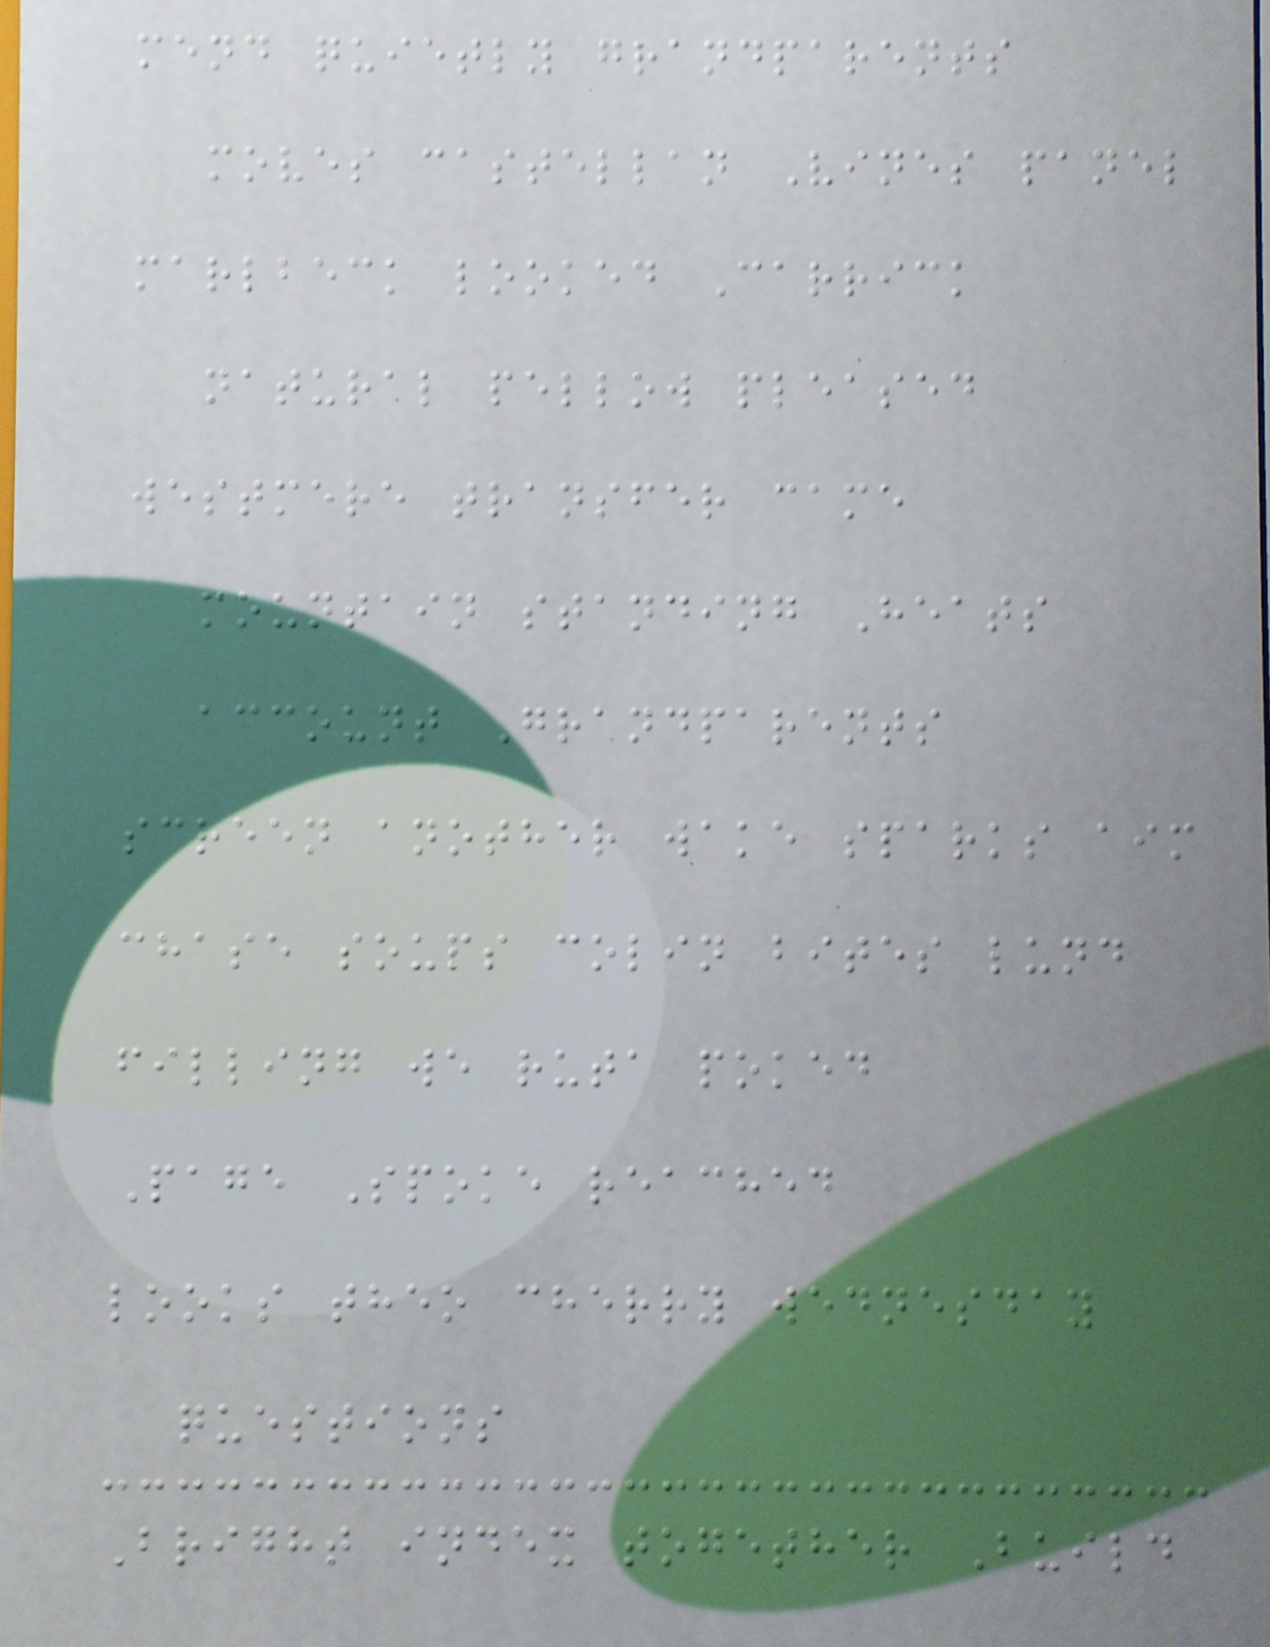mend quietly grandparents
moves castellan Vines panel
marlbeck looked Carrick
natural pellow pleased
westmere transfer came
mountain standing Heats
account Grandparents
screen another wake sparks aim
chase soups colin bites lund
filling we ruta poked
Page Spoke reached
looks theo cherry wednesday
questions
Bright index together Build
